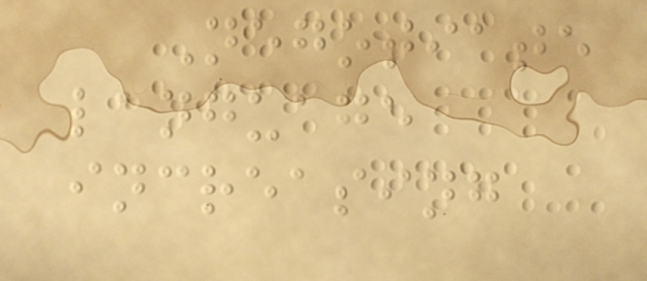Negotiate
language
increasing
